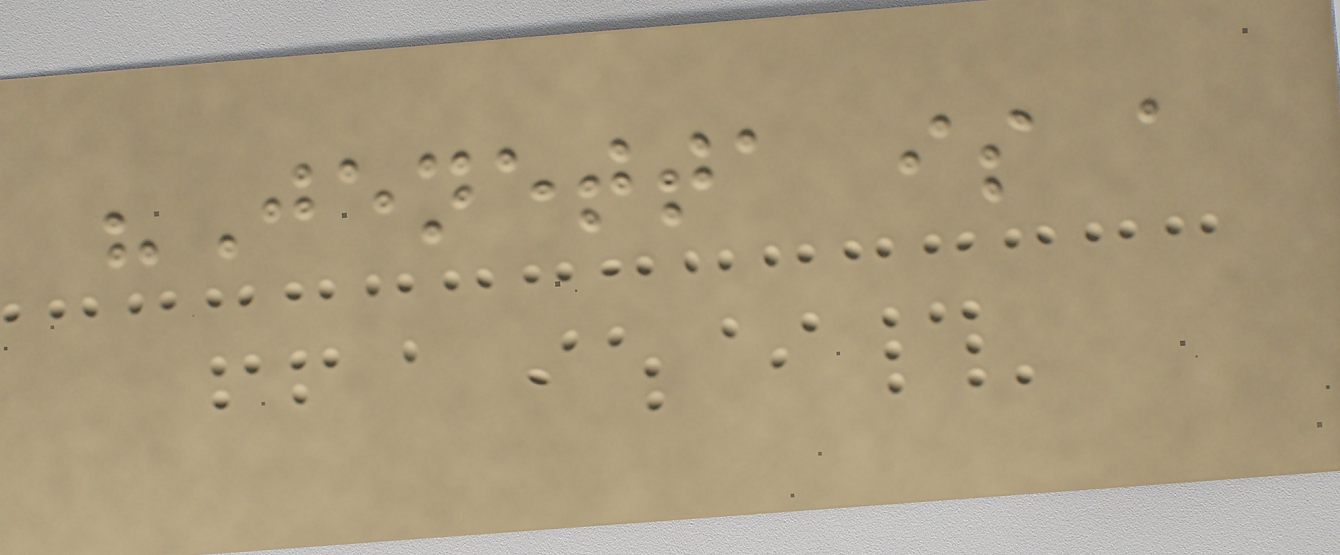"Jenetta is a
